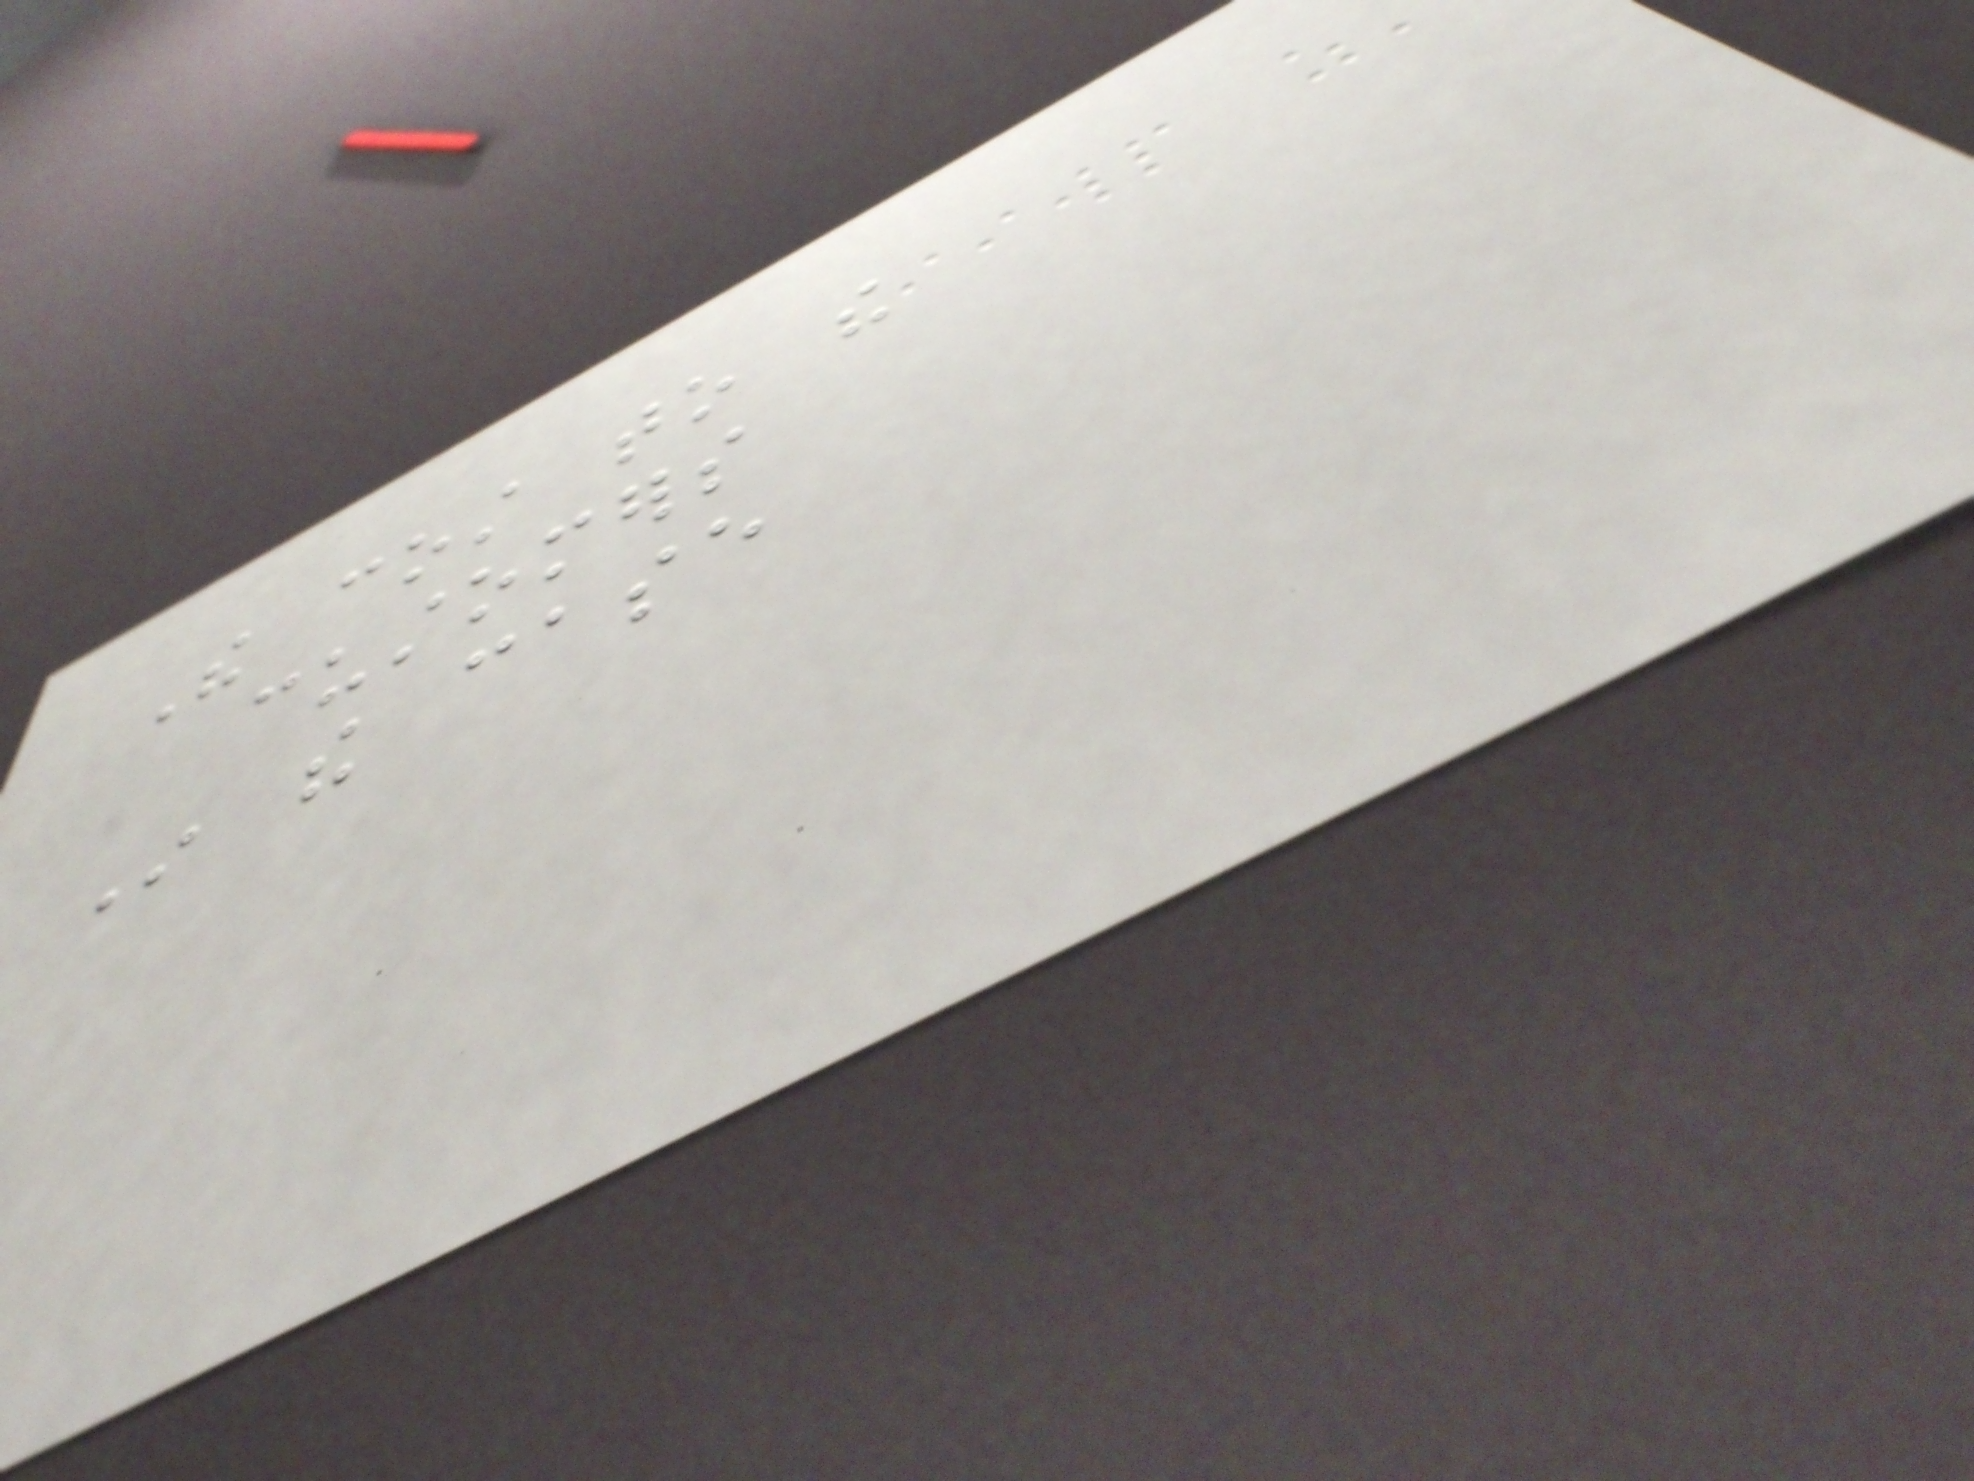The cost to the
customers
In the case
